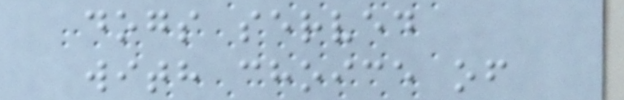dogs served
with choice of
